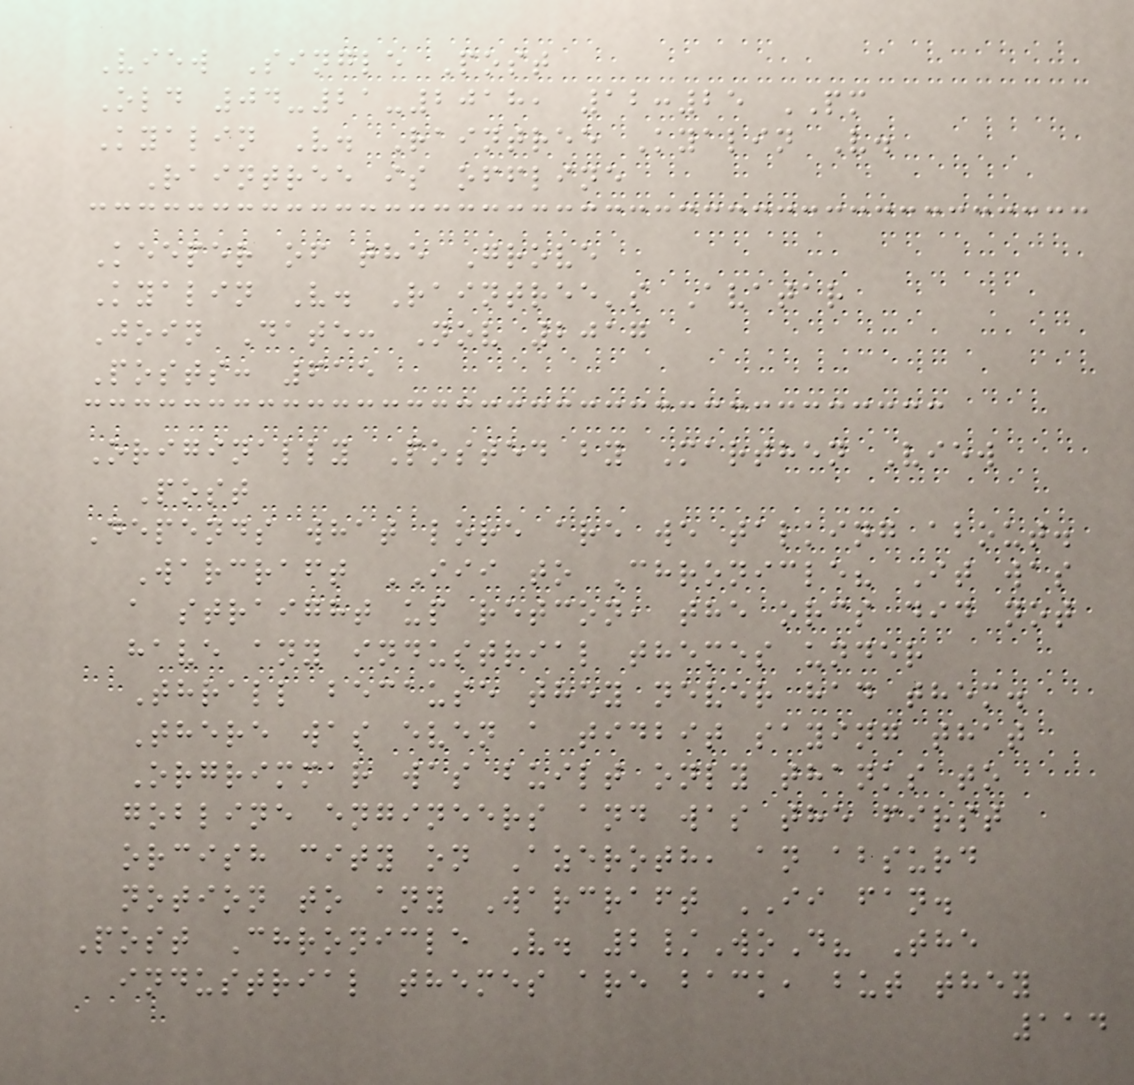View Single Post
Old 04-21-2018, 12:25 PM
Kyalin V. Raintree Kyalin V.
Raintree is offline
Keeper of the Grove
Kyalin V. Raintree's Avatar
Join Date: Nov 2017
Posts: 615
Originally Posted by Marthen View
Post
Depends what lore are we talking about.
Warcraft III to Chronicle? It was
a straight up retcon, the orcs did not
have any industrial themes under
Thrall because they never had them.
There was even a tidbit saying that
Orgrimmar was built only thanks to
gobline engineers and was the first
orcish city on Azeroth, an absurd
notion to any Warcraft II fan.
Post Chronicle V. 2/WoD? The
industrial themes are back, but they
114
